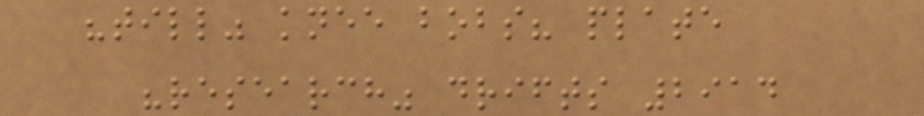"till" knee bobs? plate
"research" drifts 2914
